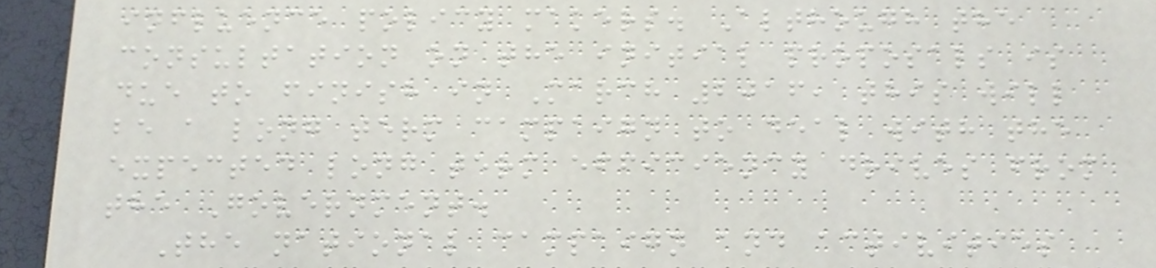influence policy makers. Although the
consultation on the initial proposals is
due to finish in March 2016, this will
be a long term campaign to deal with the
expected long term efficiency drives from
the Government.
The national campaign and activities
